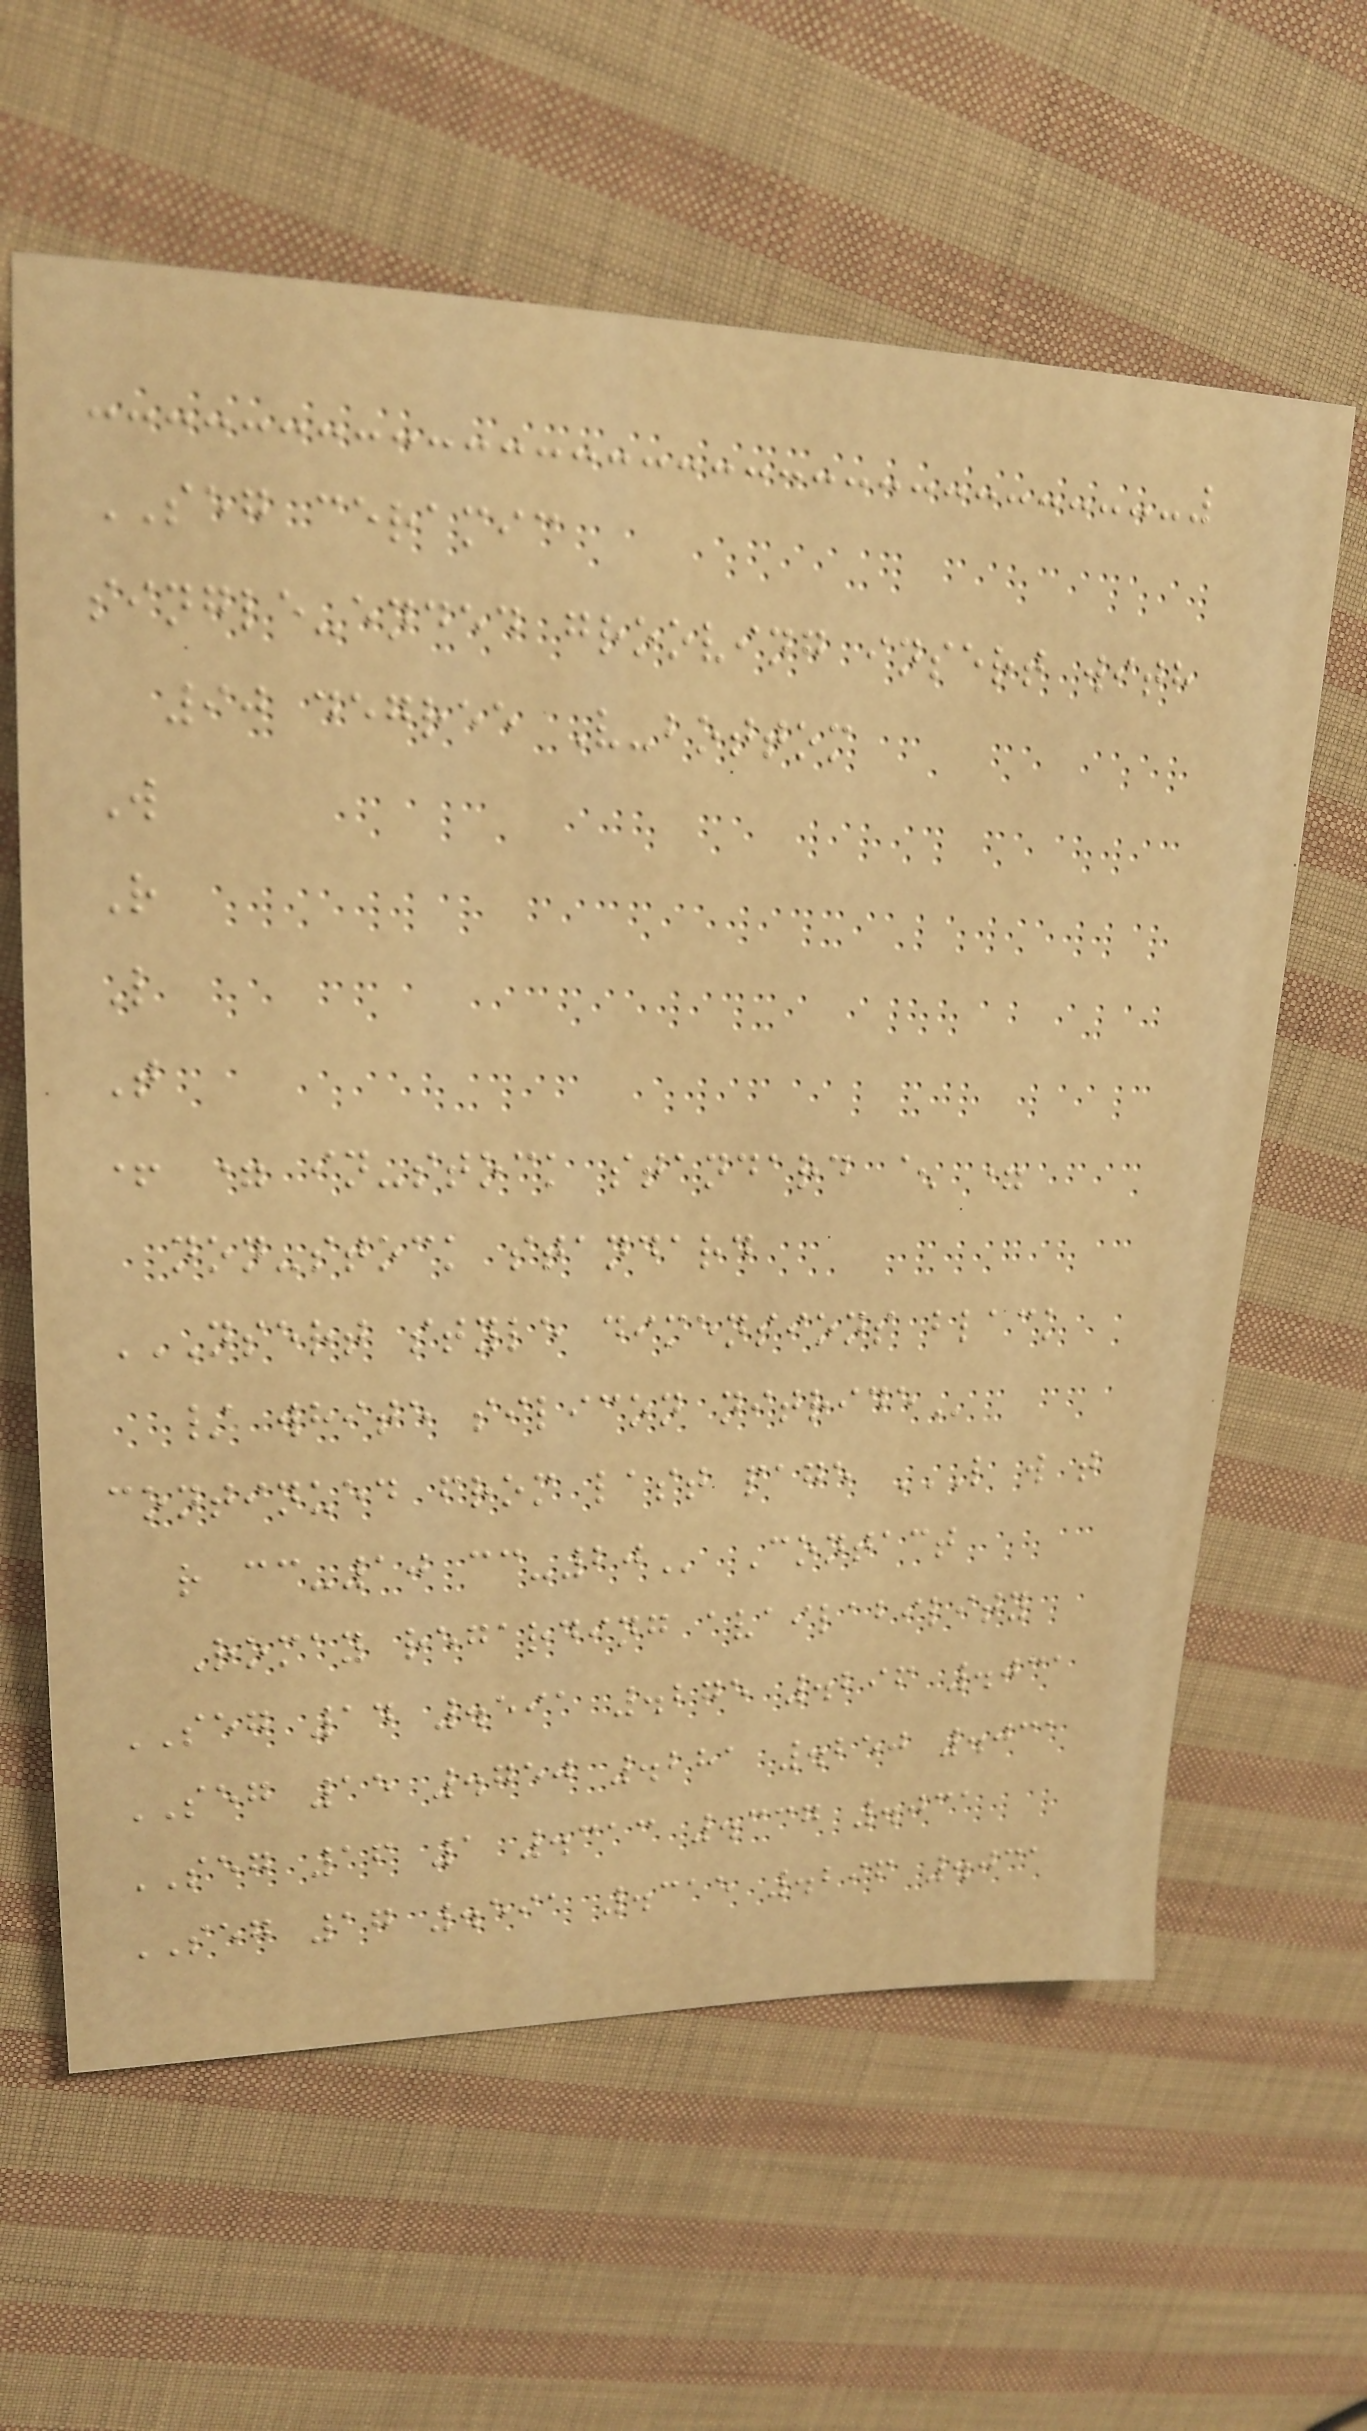SEG ceramic
single-ended grooving insert with
90 degree V-bottom
W
R
L
T
+ = in-stock standard ^ =
non-stock standard
NSERT STYLE DIMENSIONS BLACK
/ WHITE SILICON NITRIDE
continued from last page L W T
R CC-10 CC-20 Contact
Romay regarding availability
SEG 14 .591 .275 .296 .031
SEG 15 .750 .281 .250 .031
SEG 16 1 .313 .337 .031
SEG 17 .591 .315 .296 .031
